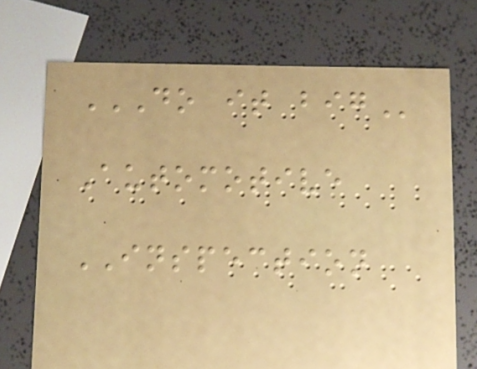DO IT BIG
Automotive
INSPECTION
